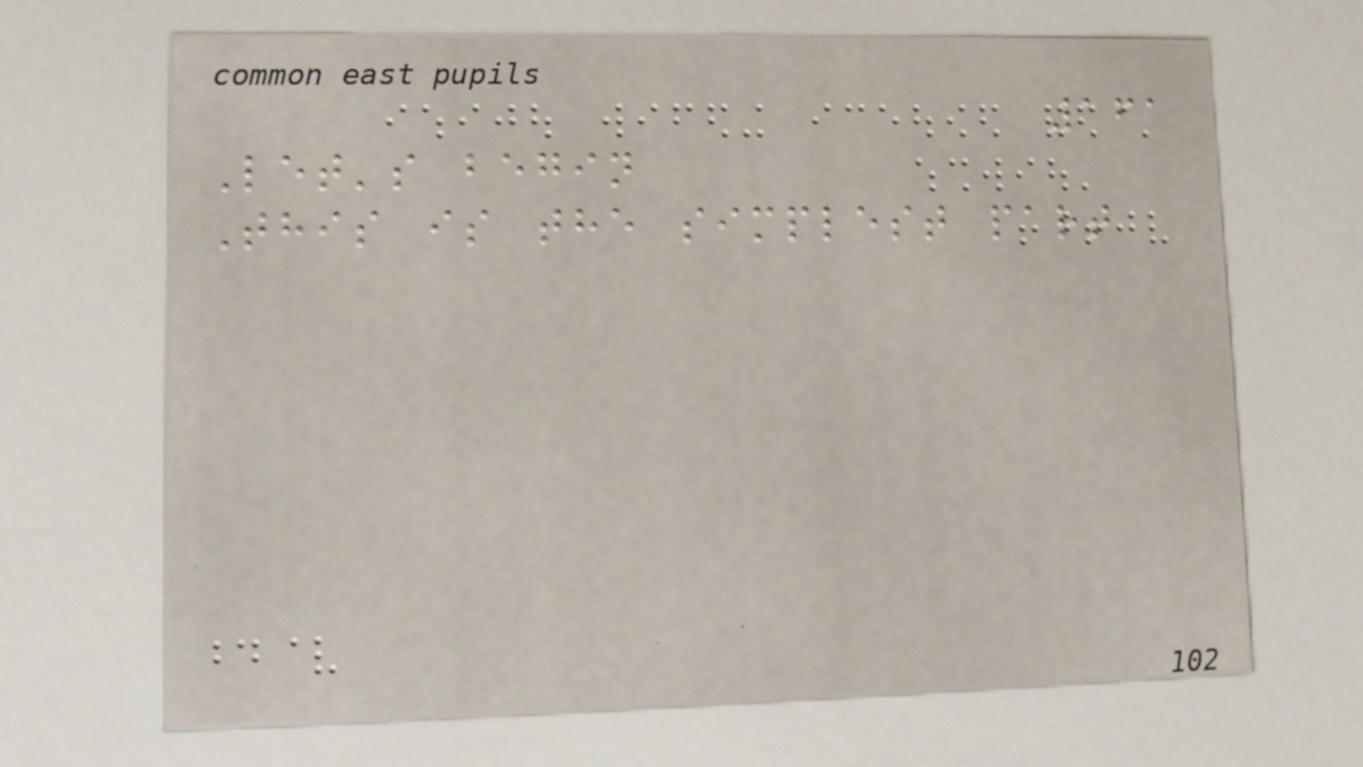161
Let's begin
This is the simplest part
